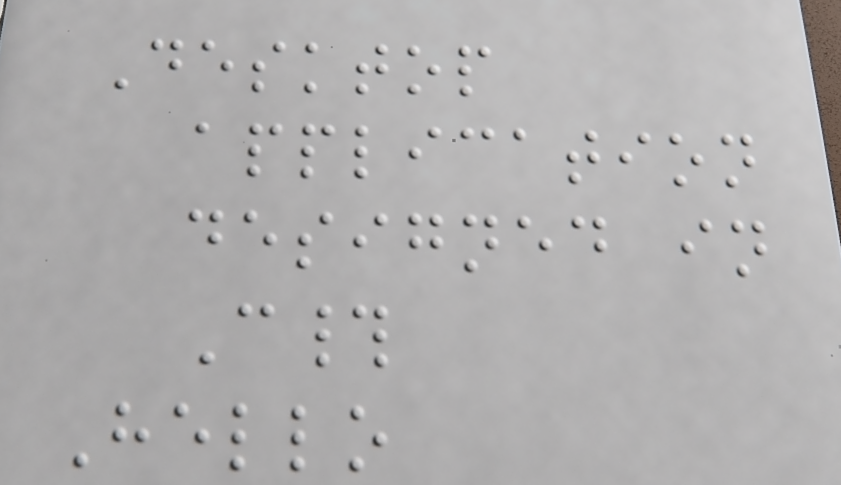Desktop
application
designed in
C#
Hello
